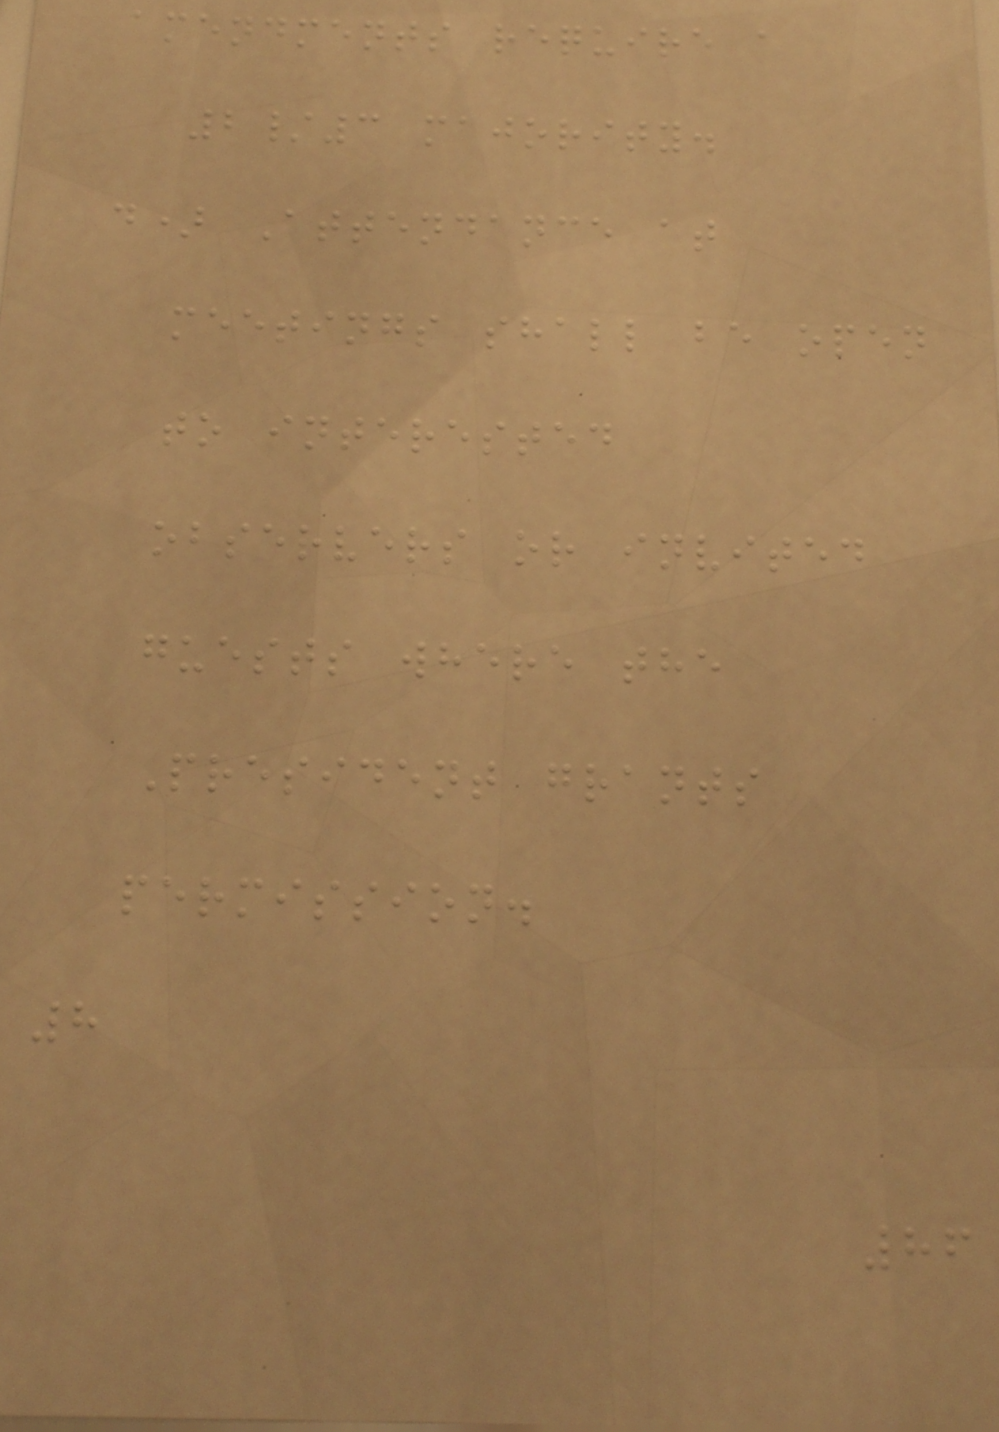amendments require a
2/3 majority.
d) Attendance at
meetings shall be open
to interested
observers or invited
guests where the
President grants
permission.
8
86
